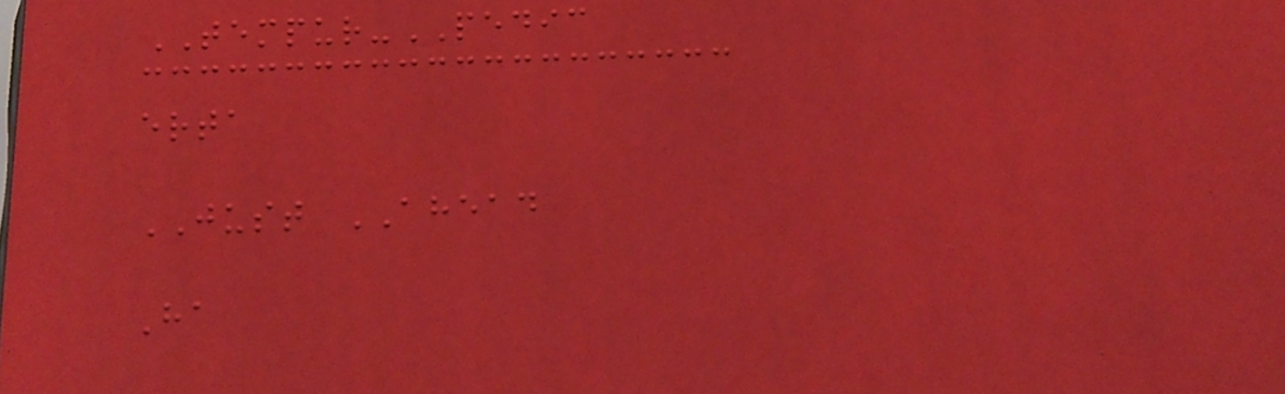TEMPUR-PEDIC
erta
JUST AHEAD
Ha
